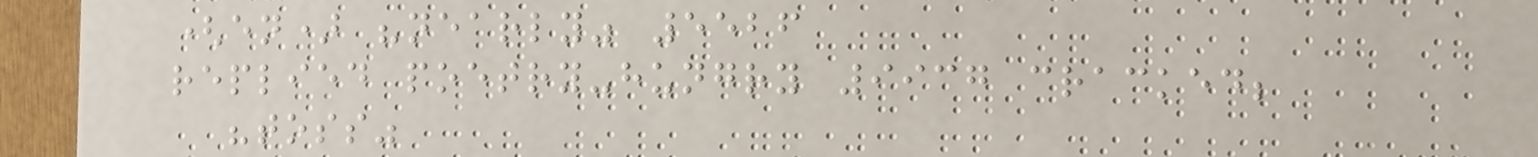(en) "nearly" 5526
replied poetry-hungry 9937 cracked;
"toss"
